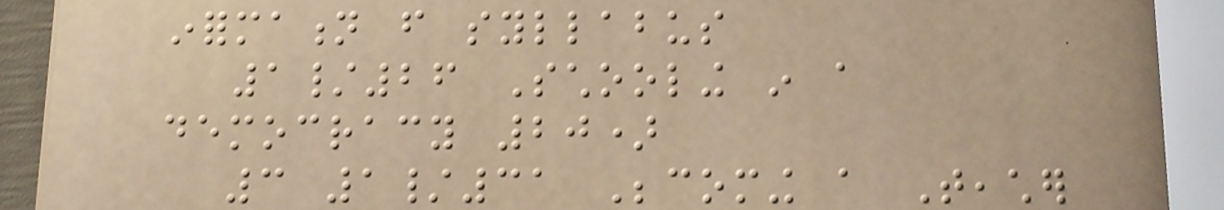information from syllabus
1/26 Schooling in a
democracy 20)
3 1/31 Becoming a Teacher
